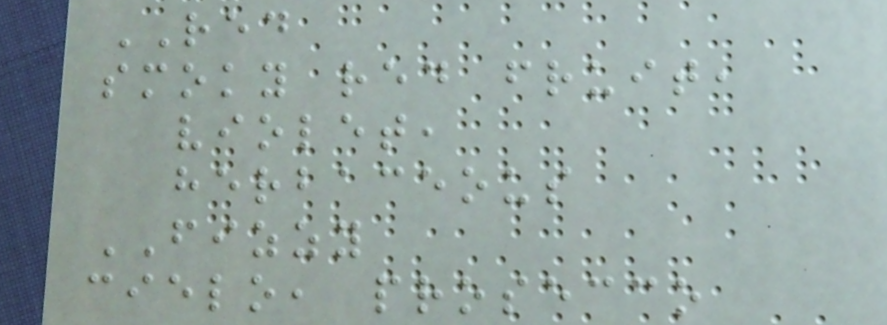RED
smoky red fruit,
violet,
herbaceous
FIZZY
cielo, prosecco
